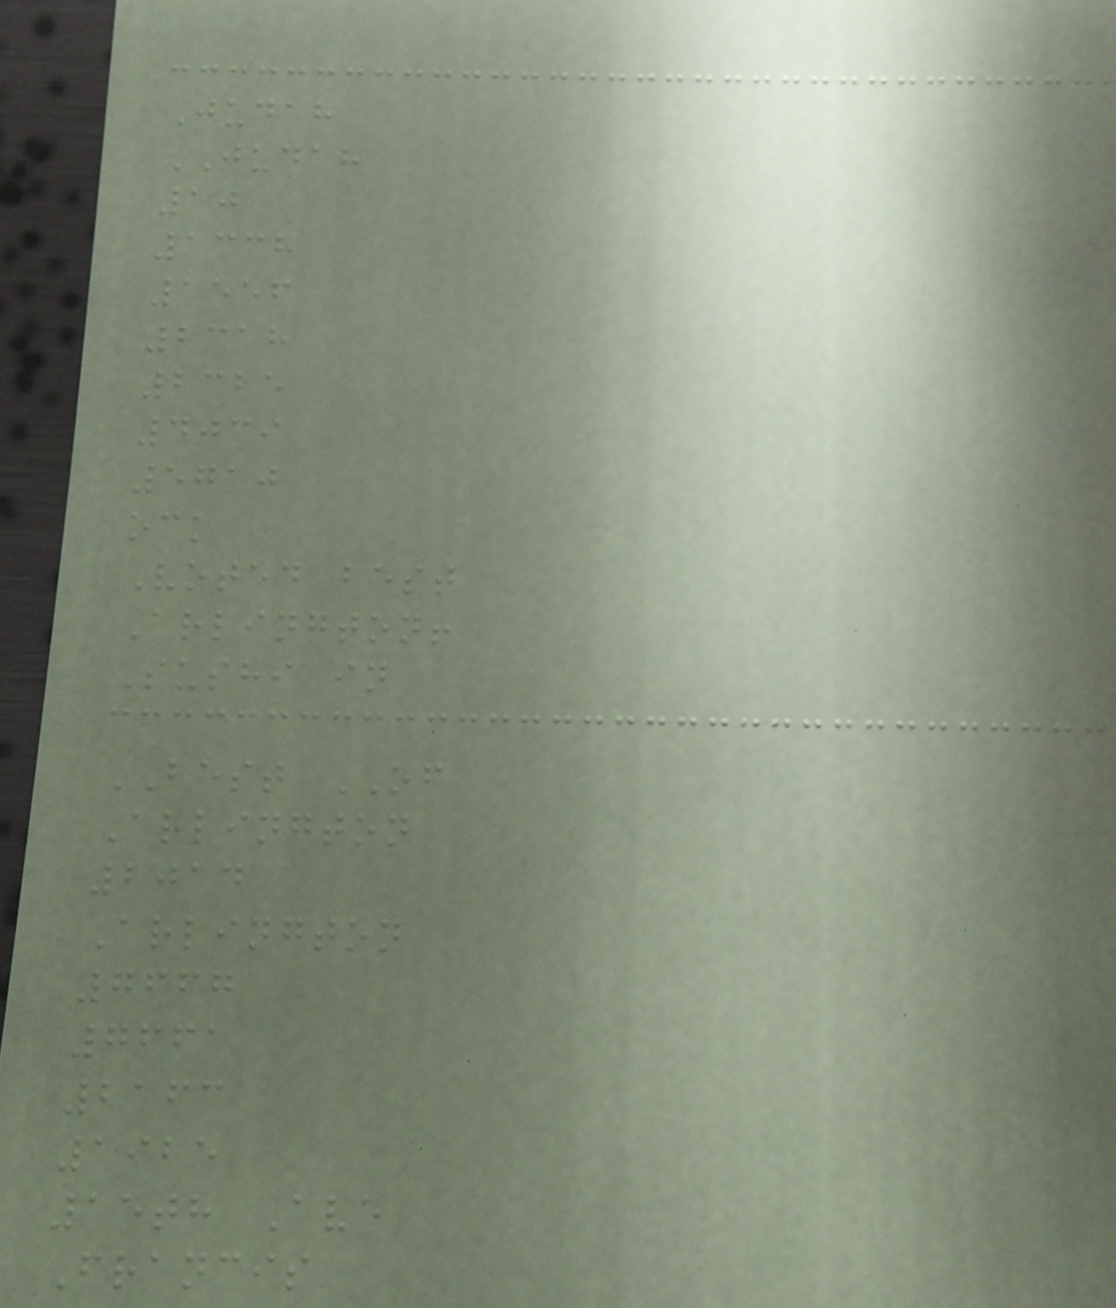Judah
JUDAH
10
1338
1556
2318
2325
4039
5710
ock
Voted best
Arlington!
Sushi in
BEST OF
Arlington
2014
Arlington
7667
7661
2163
1925
15th Ave
Francis
